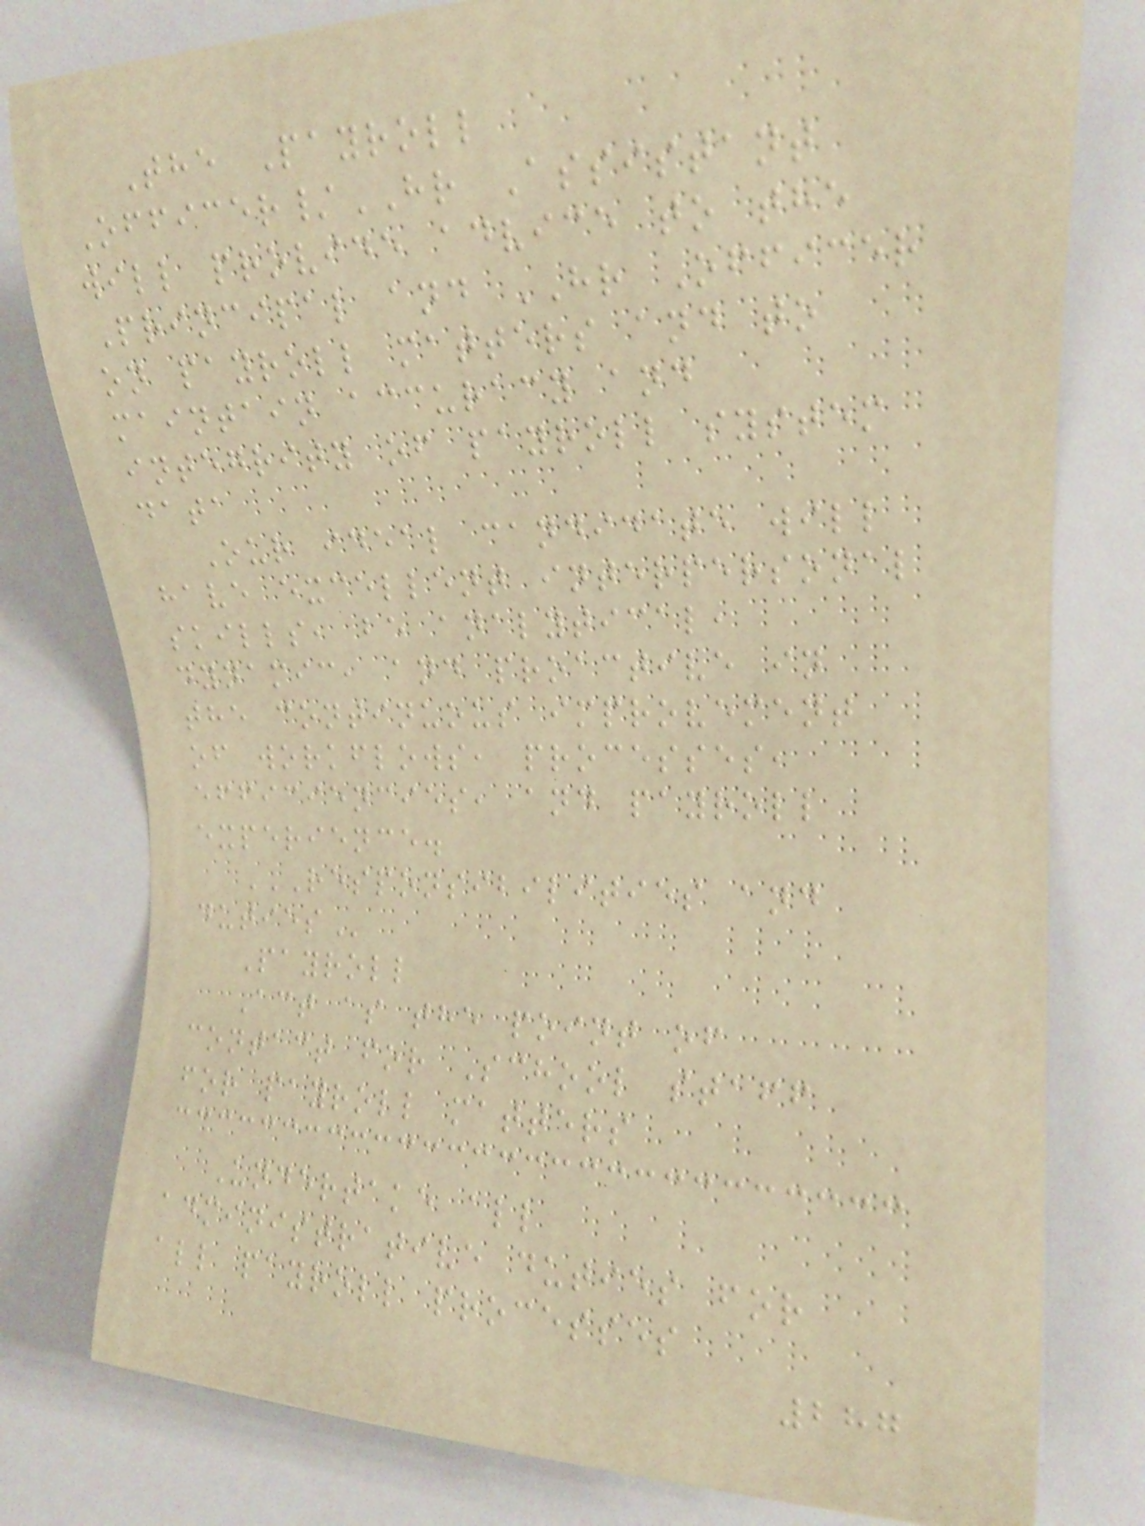The Payroll
Officer/HR Assistant
will provide advice to the
Principal and HR Officer
on payroll matters and to
maintain accuracy and
integrity of payroll system
data
Our ideal candidate will
have excellent interpersonal
skills, be analytical,
dynamic, and proactive in
the continuous improvement
of workflows, processes,
efficiencies, and payroll
experience.
RESPONSIBILITIES AND
DUTIES
Payroll
Act as the point of
contact for School staff
for payroll matters
Undertake all
administrative duties for
all payroll processes
287
